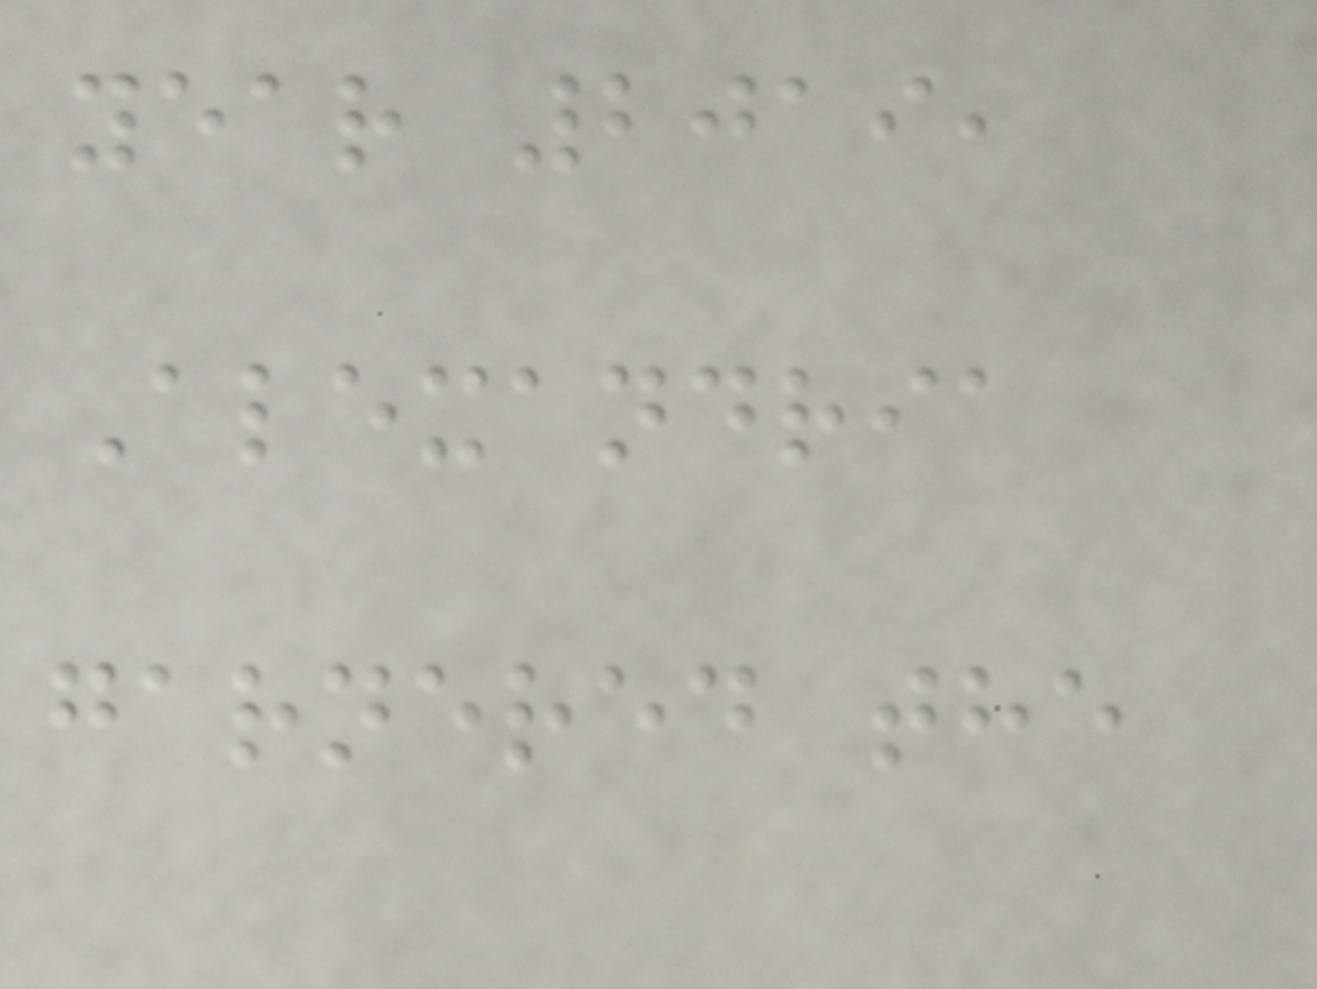year 2019,
Alexandria
garnered the
